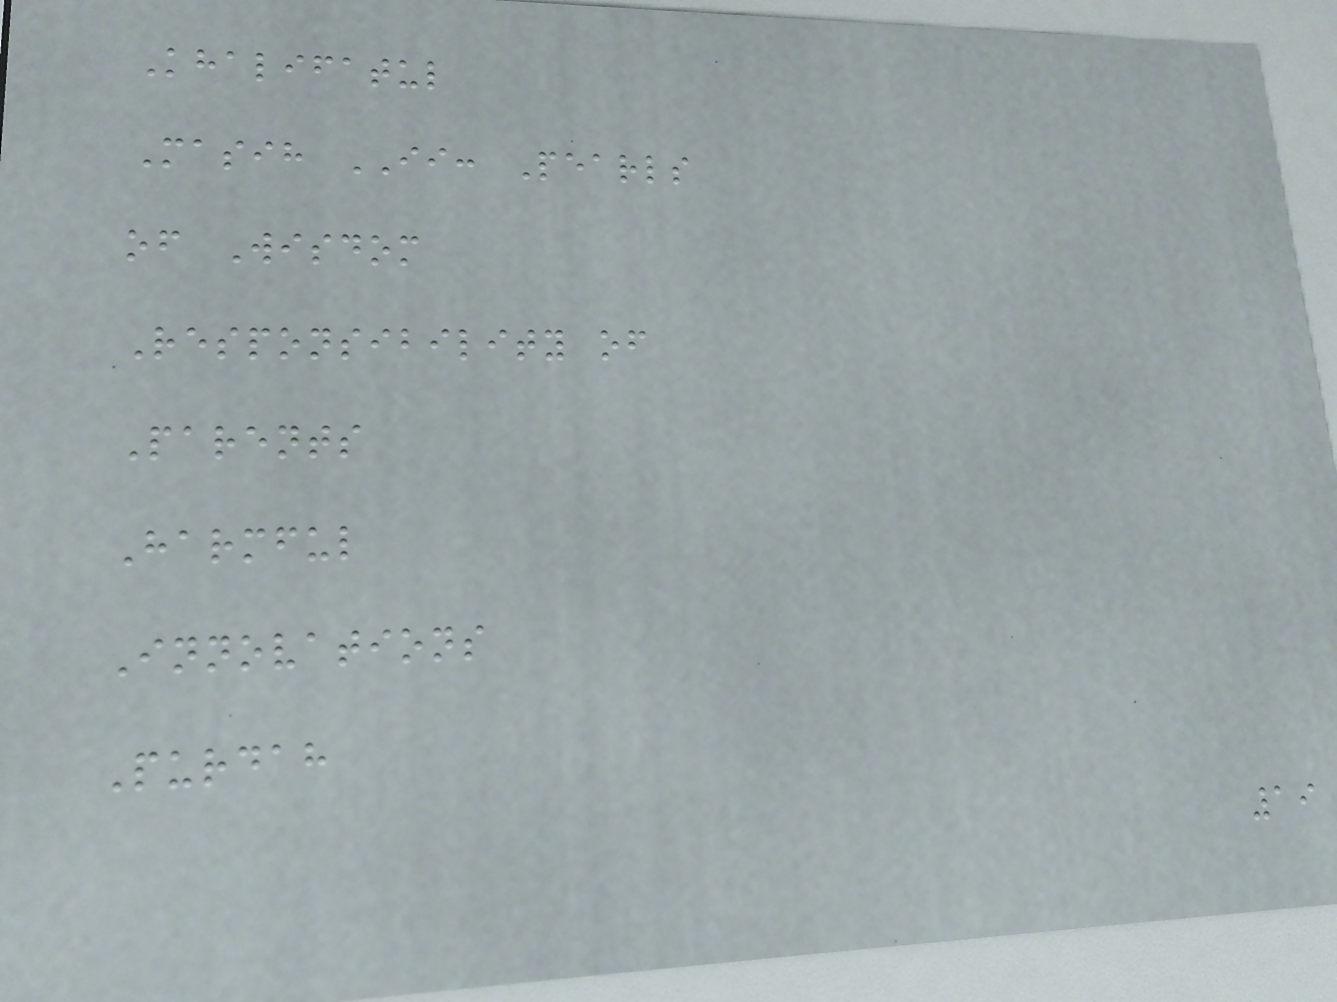Khalifatul
Masih II: Pearls
of Wisdom
Responsibility of
Parents
Harmful
Innovations
Purdah
19
